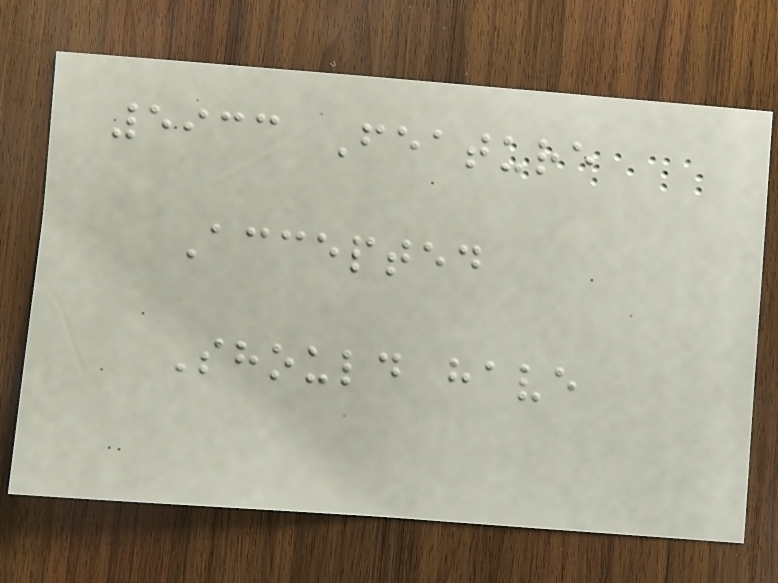5933 Feature
Accepted
Should have
